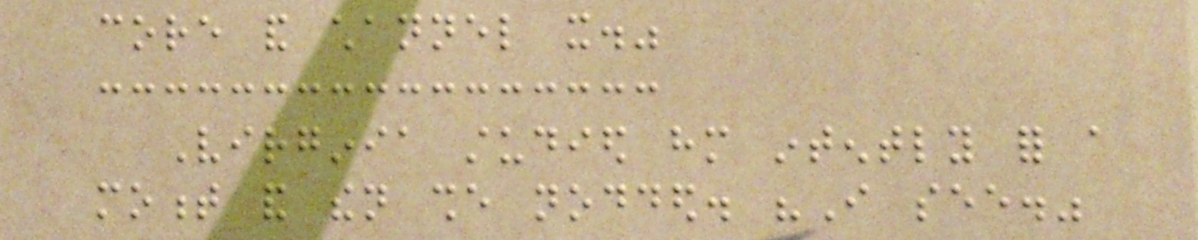core and channel it."
Virginia studied him intently for a
moment and then she nodded. "I see."
